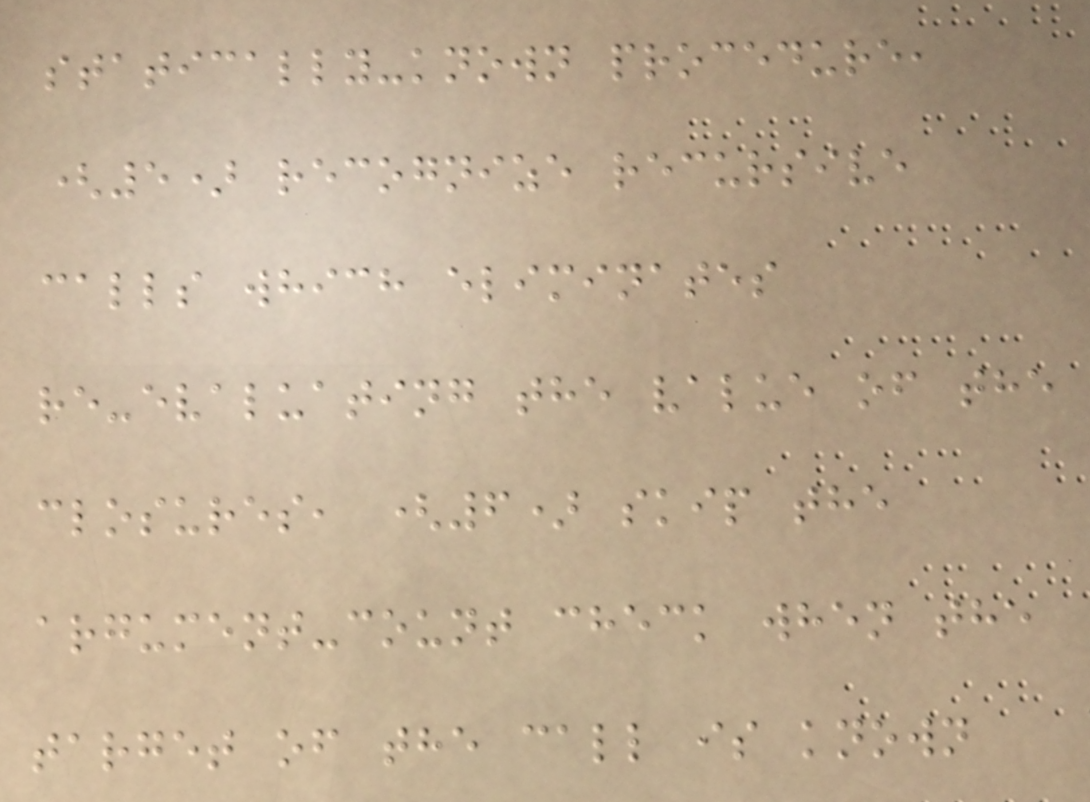statically-known procedure,
(5) recognize recursive
calls which eliminates
re-evaluating the value of the
closures, (6) skip the
argument-count check when the
target of the call is known
